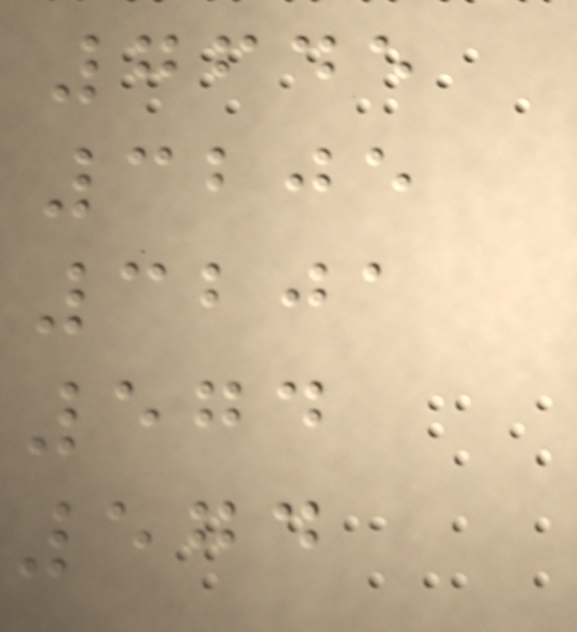7645
3205
3201
574
574
